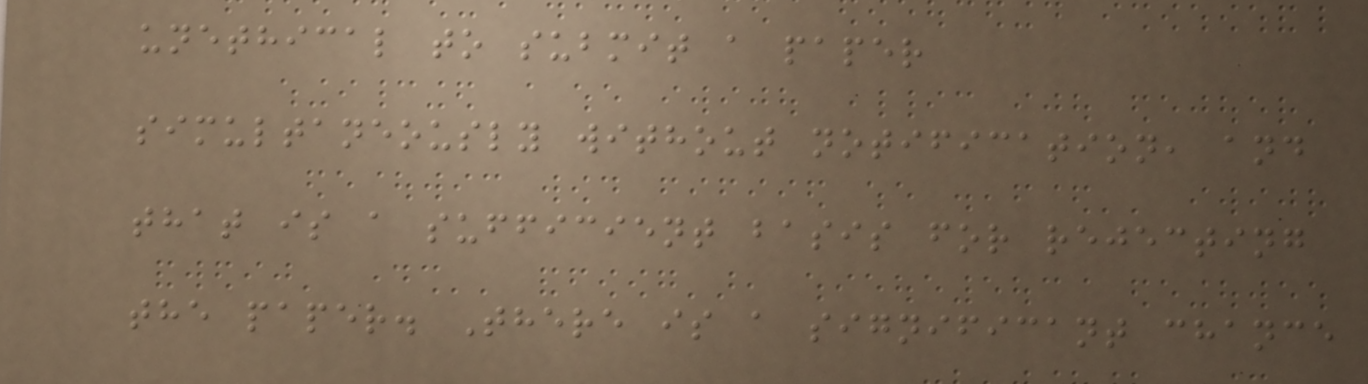unethical to submit a paper
simultaneously without notification, and
that is a sufficient basis for rejecting
the paper. There is a significant chance
